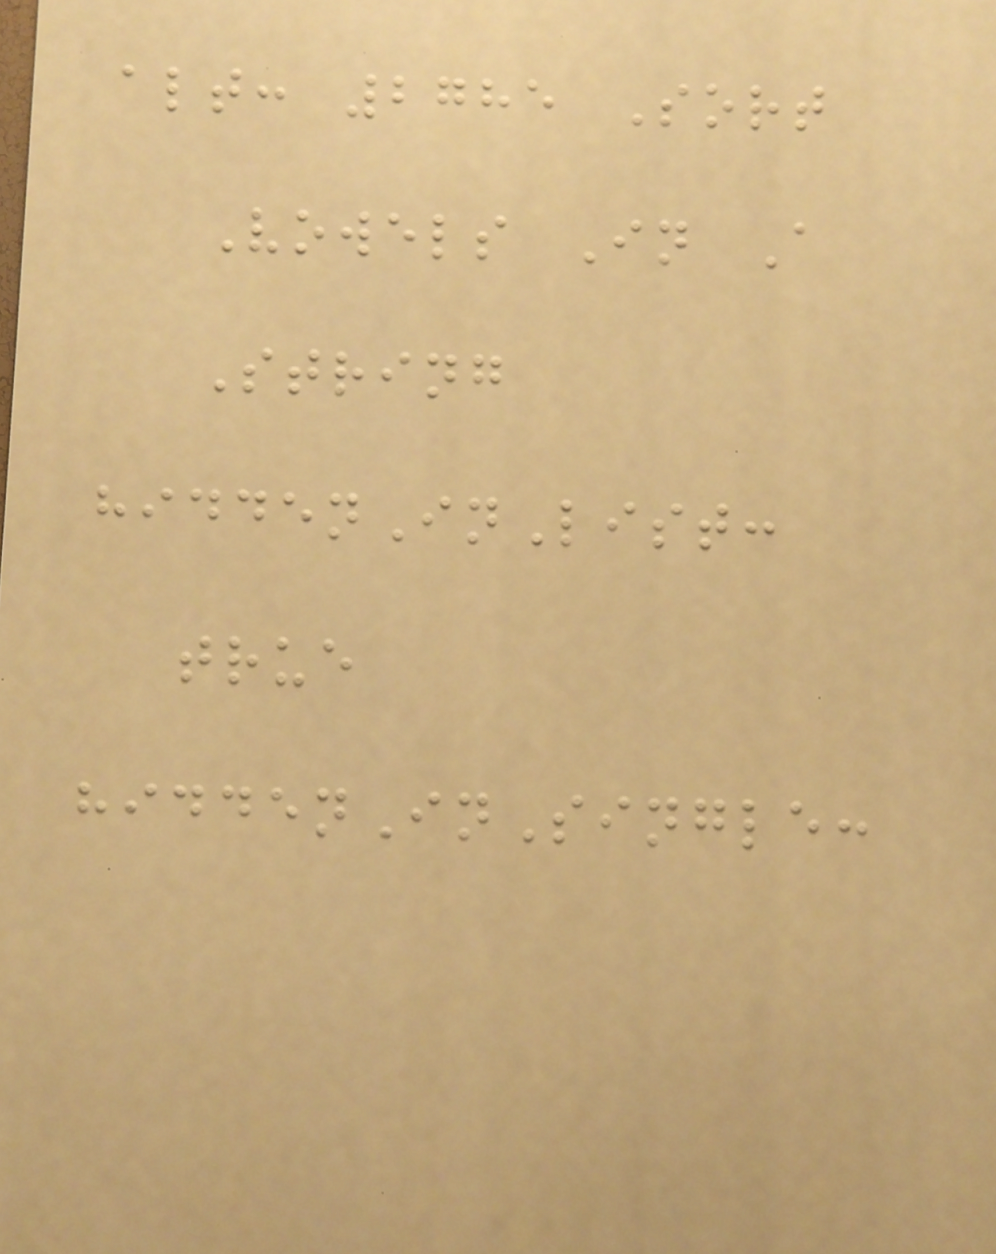alt: 2785 Sort
Vowels In A
String
hiddenInList:
true
hiddenInSingle:
